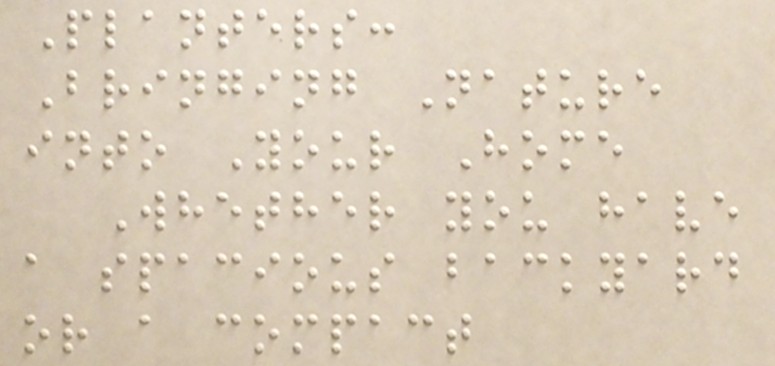Planters:
Bringing Nature
into Your Home
Whether you have
a spacious backyard
or a compact
